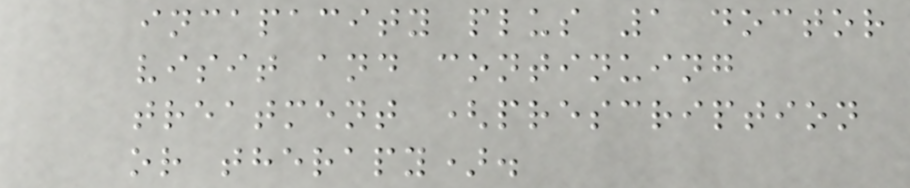incapacity plus 1 doctor
visit and continuing
treatment (prescription
or therapy).
